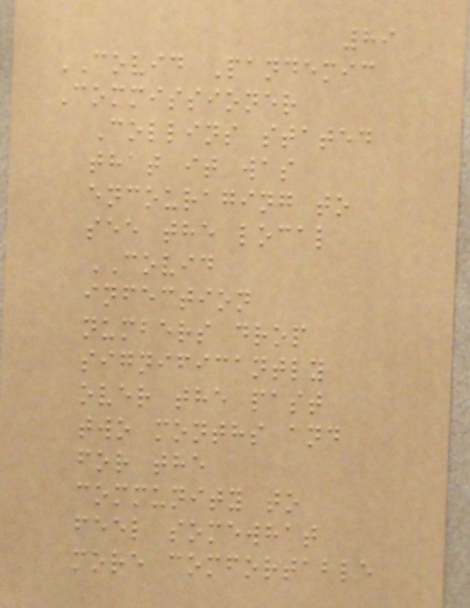89
COVID Pandemic
Commissioner
Collins stated
that it was
encouraging to
see the local
COVID
infection
numbers drop
significantly
over the past
two months and
for the
community to
feel somewhat
more comfortable
